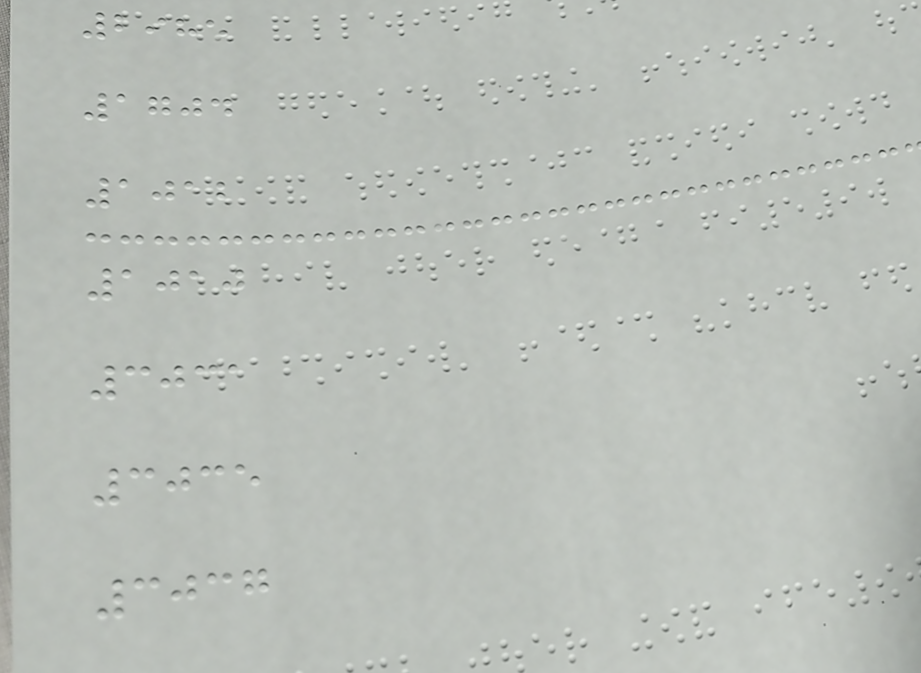2985
1704
1012
1010
3031
3035
3037
